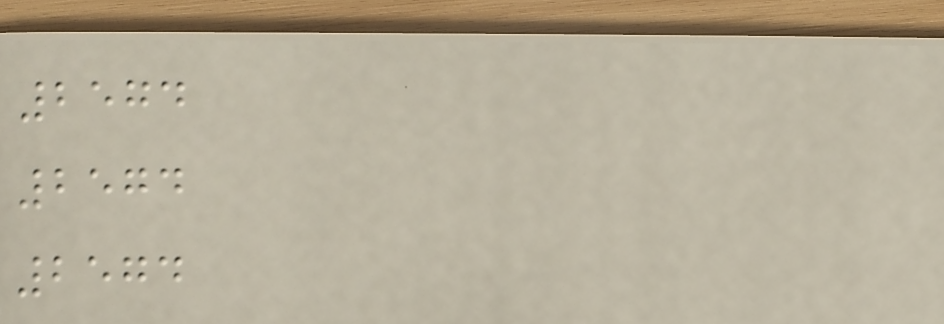2574
2574
2574
